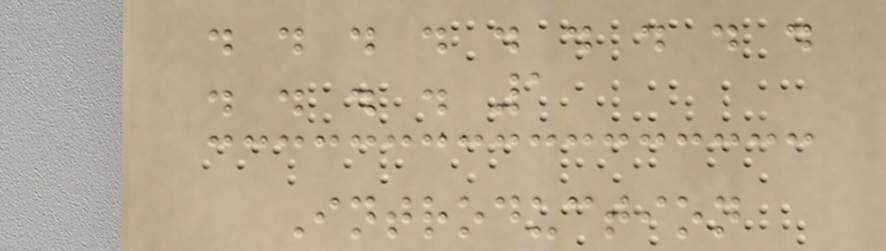. . . . . . . . .
. . . . 1
Introduction
